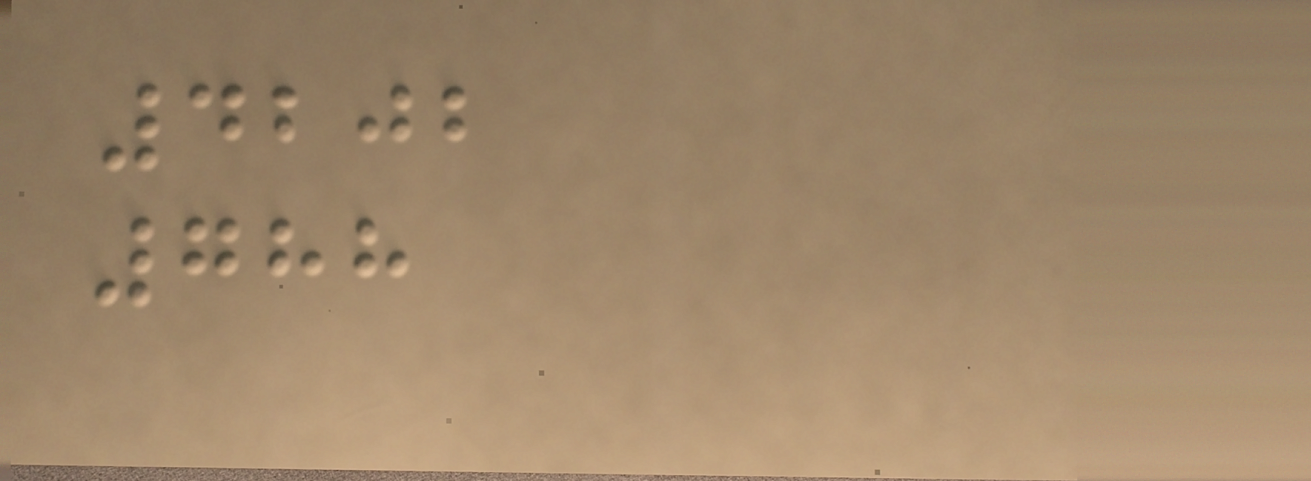4202
788
